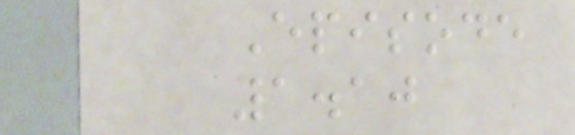Episode
1.10
